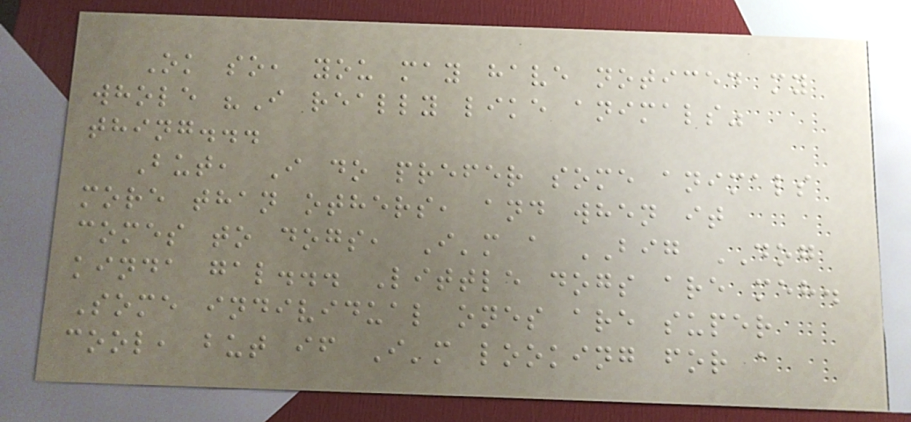Ok so, you may have noticed my
whole "I really like animals"
thing...
But, I do prefer some animals
more than others, and when it
comes to dogs, I'm a BIG DOG
kinda gal... Little dogs are meh.
Some individual ones are super
cool, but if I'm looking for a
